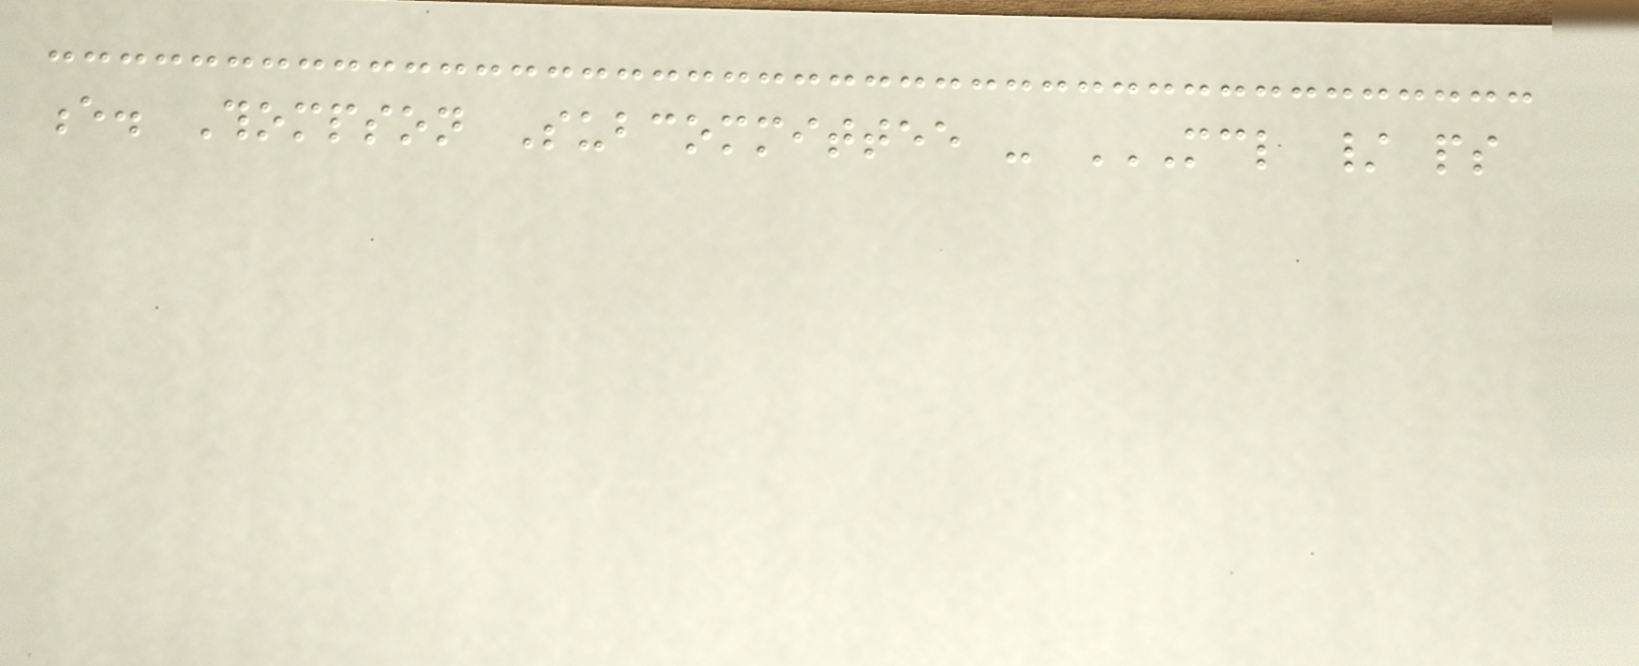e. Thompson Subcommittee - MCL / PS
